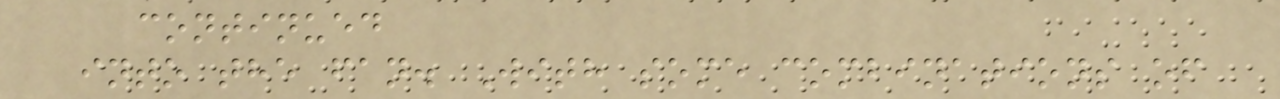continued
into the fan. With some combinations of
